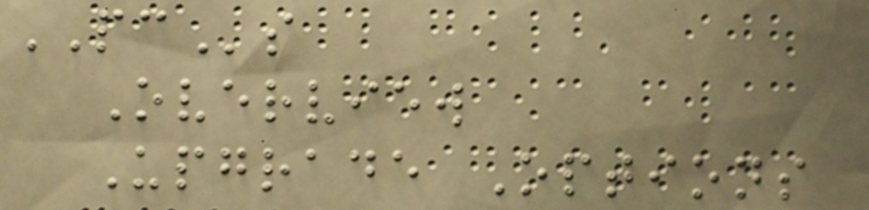PCs
Overview
Upgrade Options
